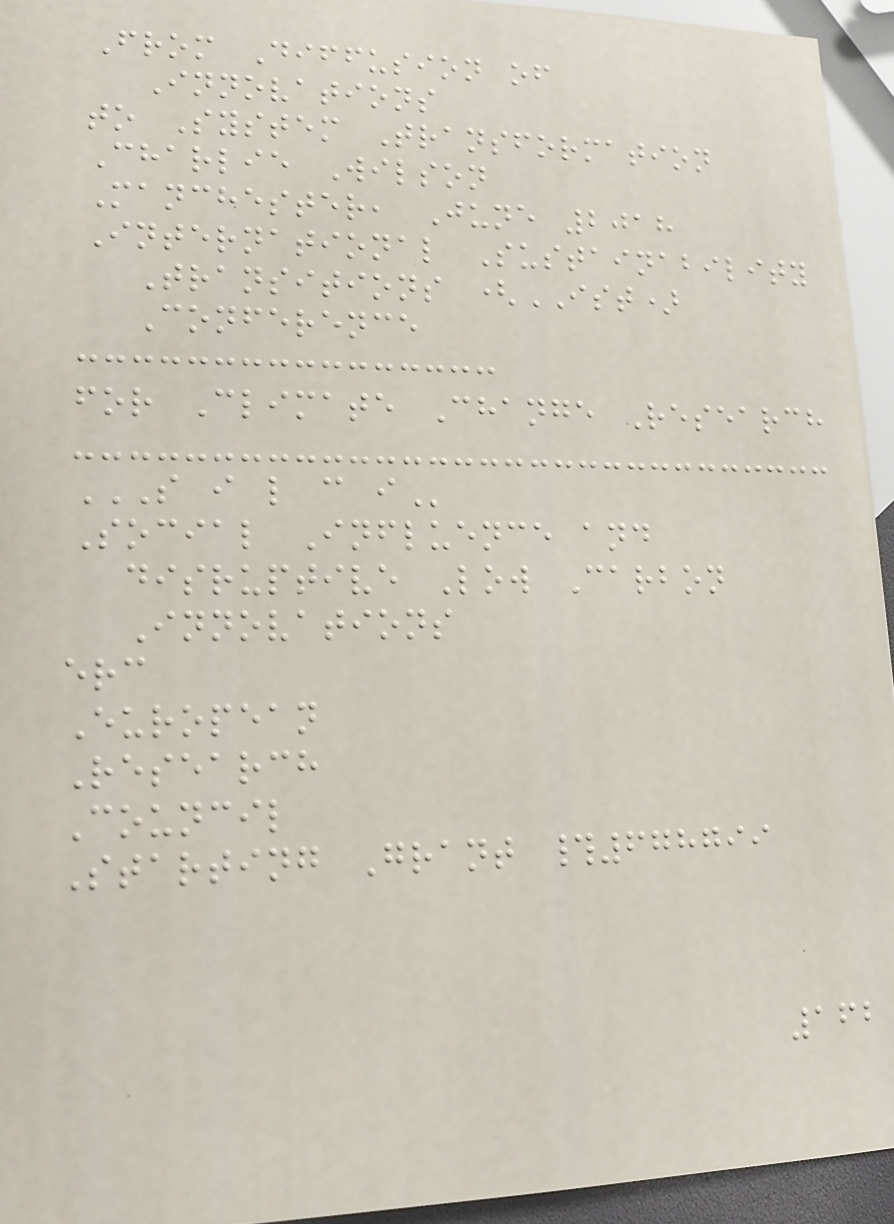From Diffusion of
Innovations
to System Transformation
Charlie Wilson
Manchester, June 2018
International Sustainability
Transitions (IST)
Conference
for Climate Change Research
S I L C I
Social Influence and
disruptive Low Carbon
Innovations
erc
European
Research
Council
Starting Grant #678799
162
